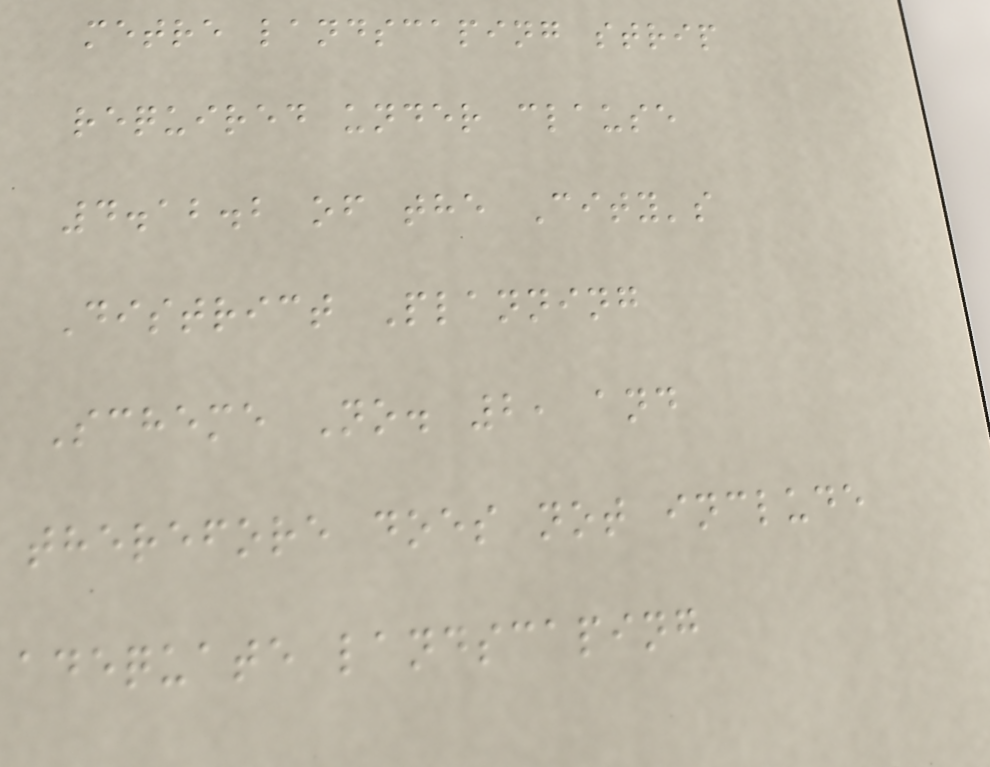metre landscaping strip
required under clause
4.12.2 of the City's
District Planning
Scheme No. 2, and
therefore does not include
adequate landscaping
